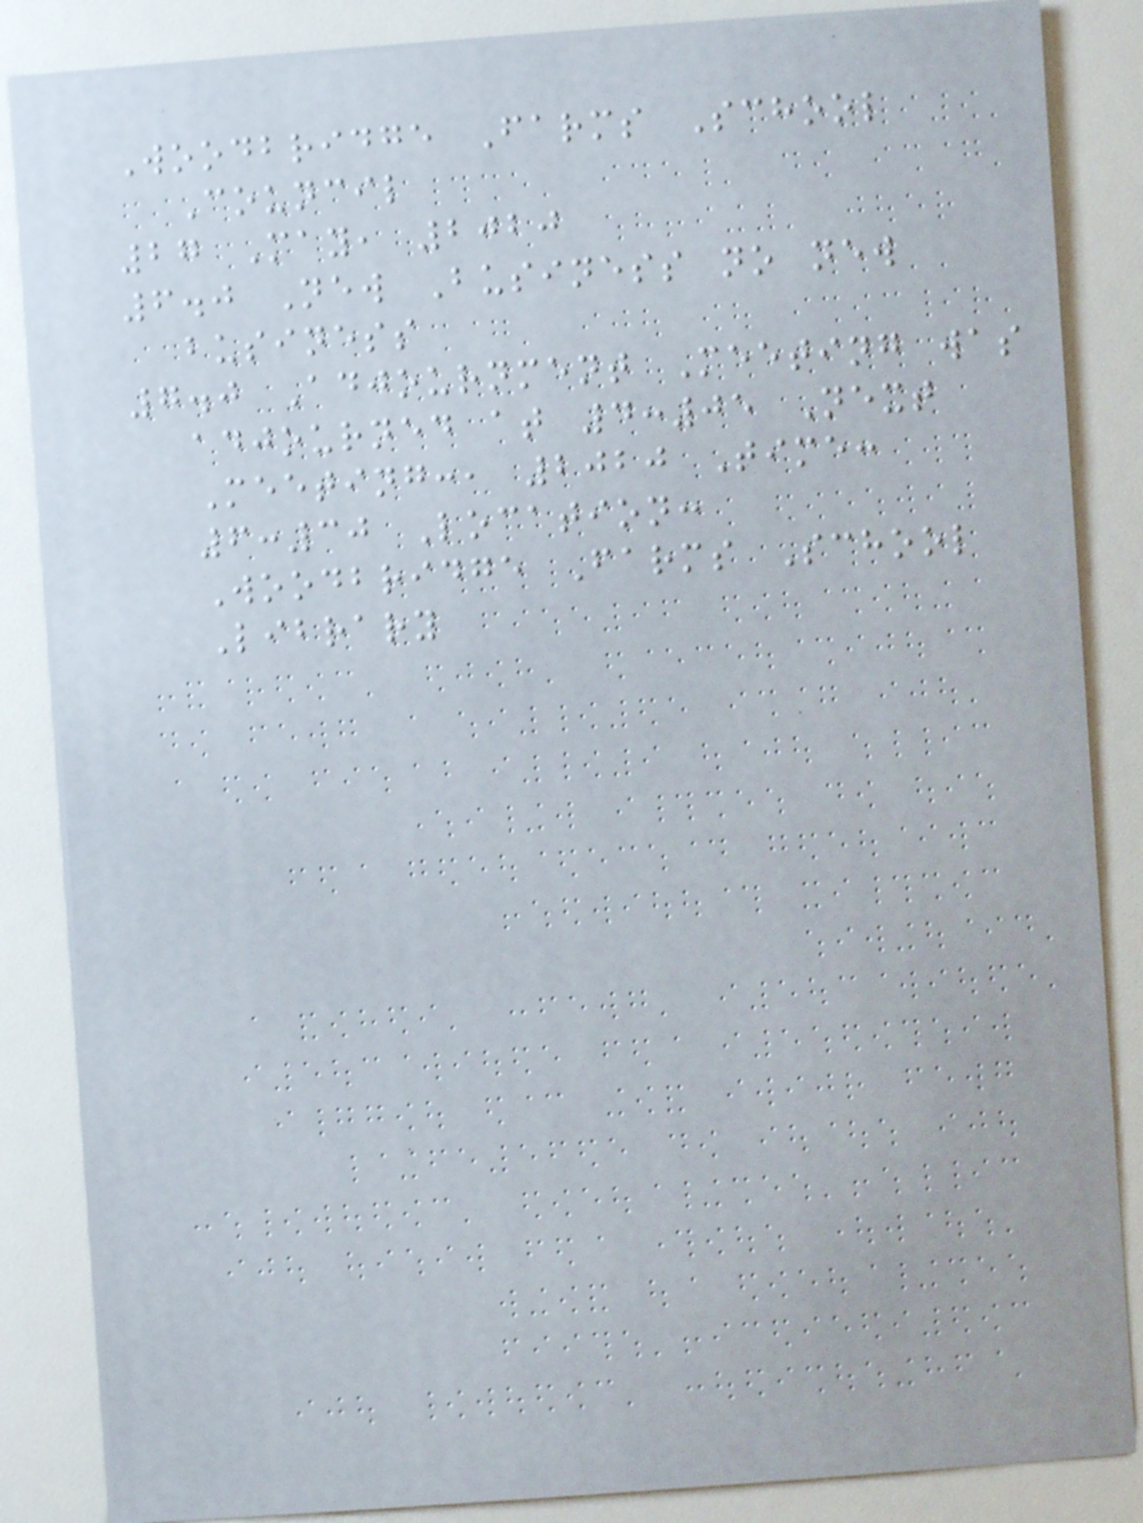Woodbridge Farms School
Council
27 May, 2020
6.0 New Business no new
business
7.0 Adjournment Meeting was
adjourned at 4:05 Next
Meeting:, 2020 Time:
6:30 Location:
Woodbridge Farms School
Library
